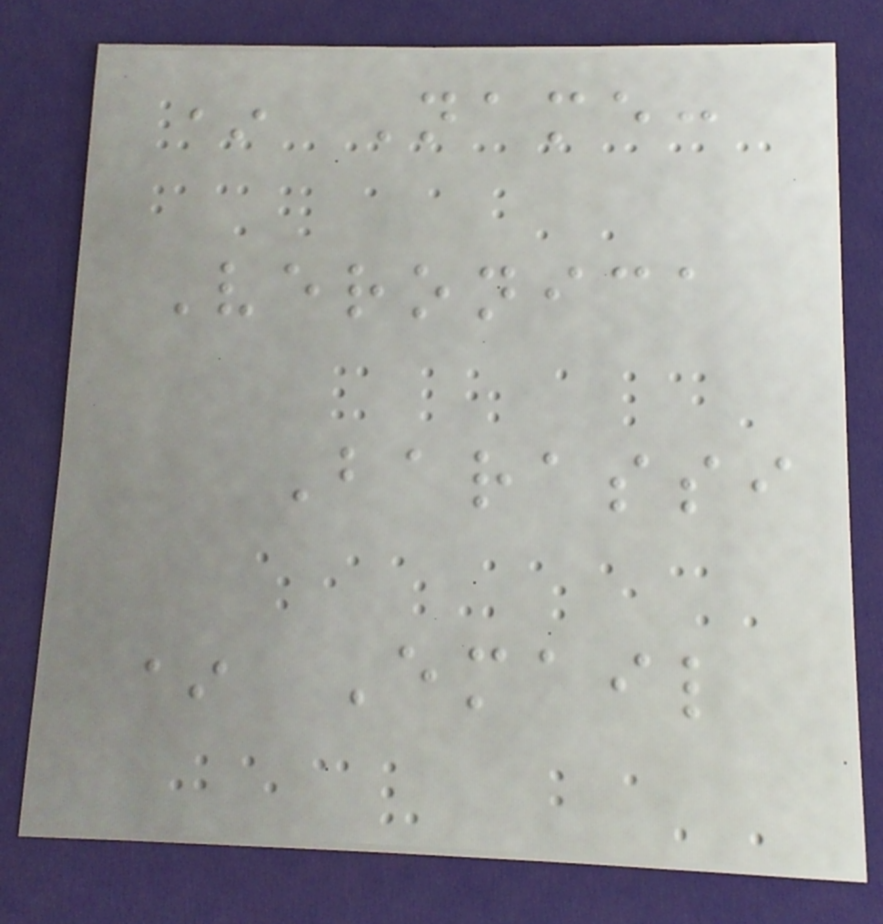* Name:
Veronica
Barassi
* Email
